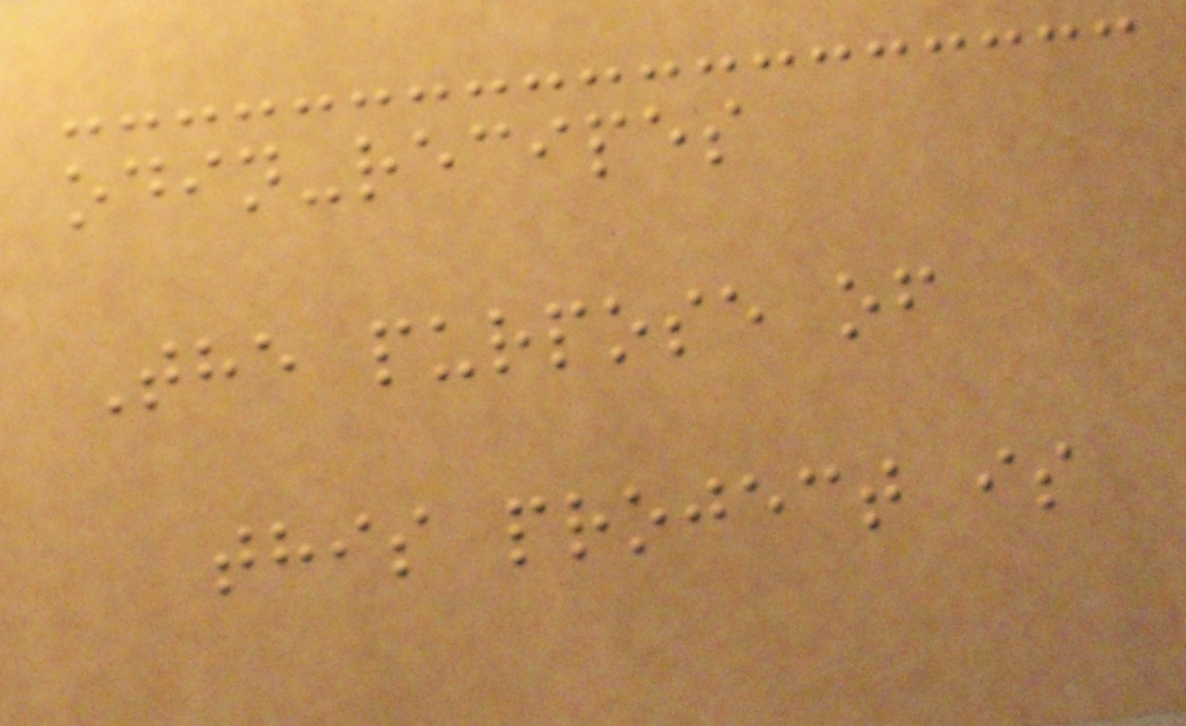odin-recipes
The purpose of
this project is
